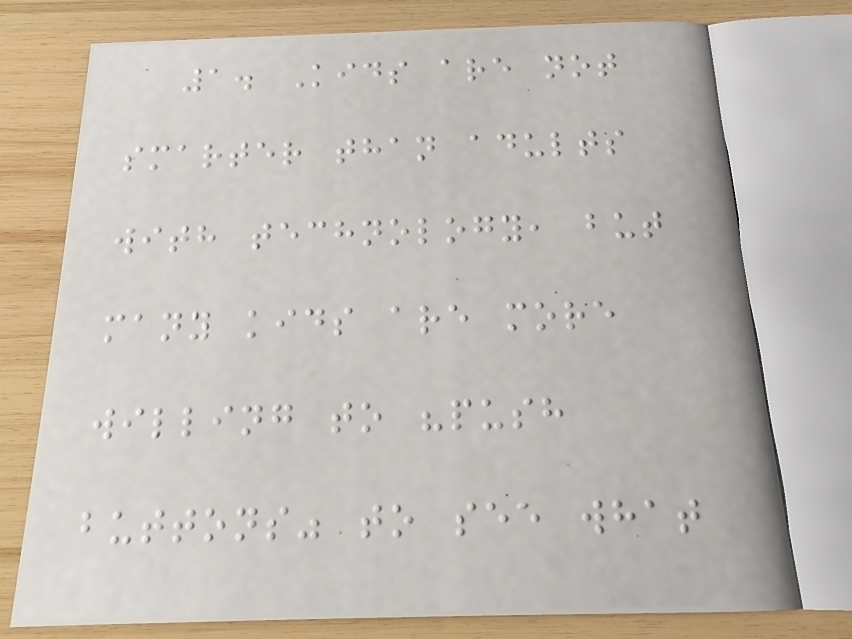1. Kids are not
smarter than adults
with technology, but
many kids are more
willing to "push
buttons" to see what
